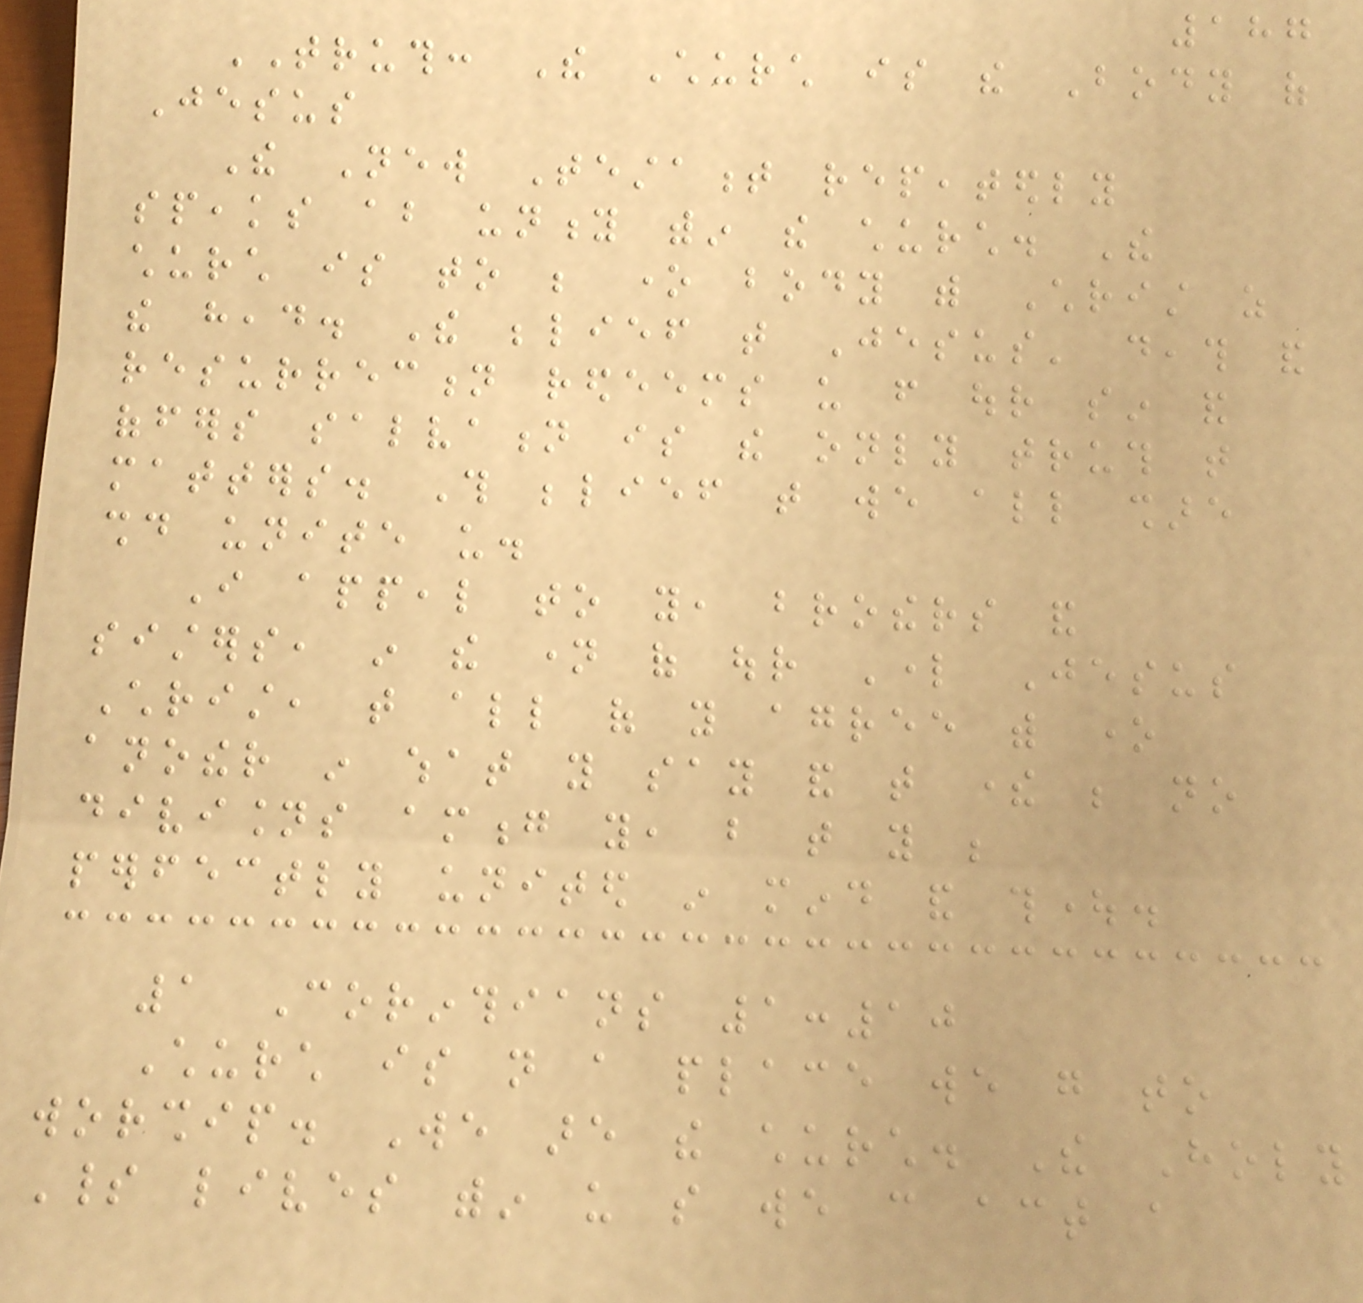187
TRUTH: The Church is the Body of
Jesus
The New Testament repeatedly
speaks about unity within the church. The
church is to be one body with Christ as
the head. The belief that Jesus' death and
resurrection redeems us from our sin and
offers salvation is the only truth that
matters. This belief that we all share
should unite us.
I appeal to you, brothers and
sisters, in the name of our Lord Jesus
Christ, that all of you agree with one
another in what you say and that there be no
divisions among you, but that you be
perfectly united in mind and thought.
1 Corinthians 1:10
Church is not a place we go to
worship. We are the church. The Holy
Spirit lives within us so we can act a
